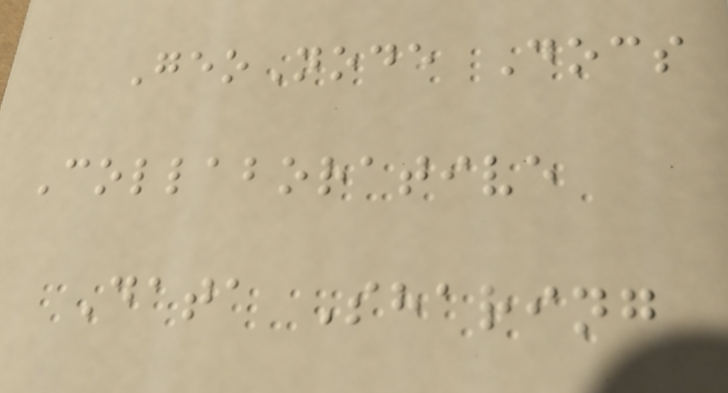GeoNode Docs
Collaborative
Data Sharing
